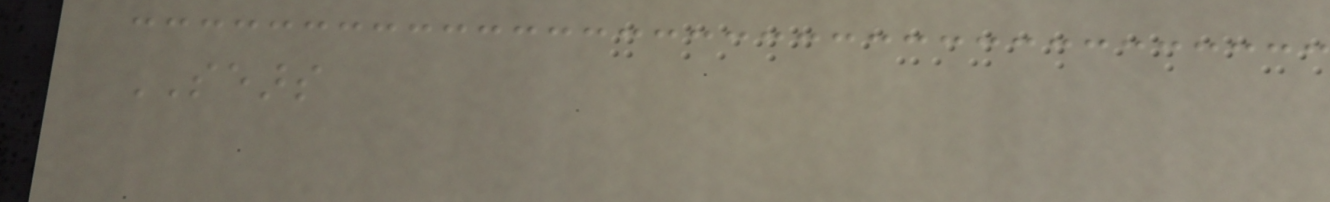SEARS
